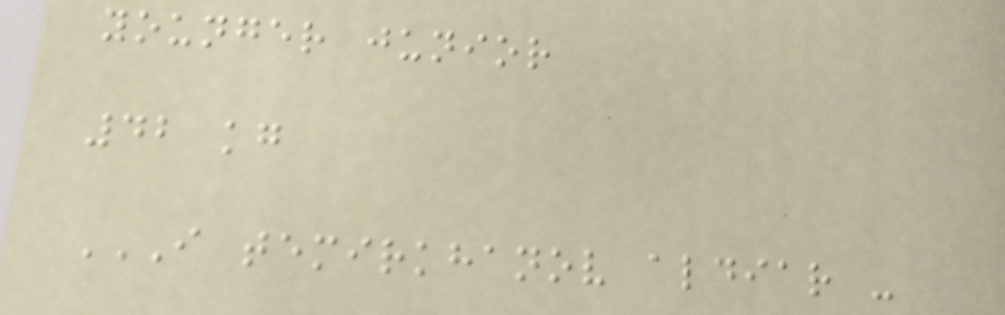younger junior
42 kg
I TEMIRKHANOV ALDIAR -
